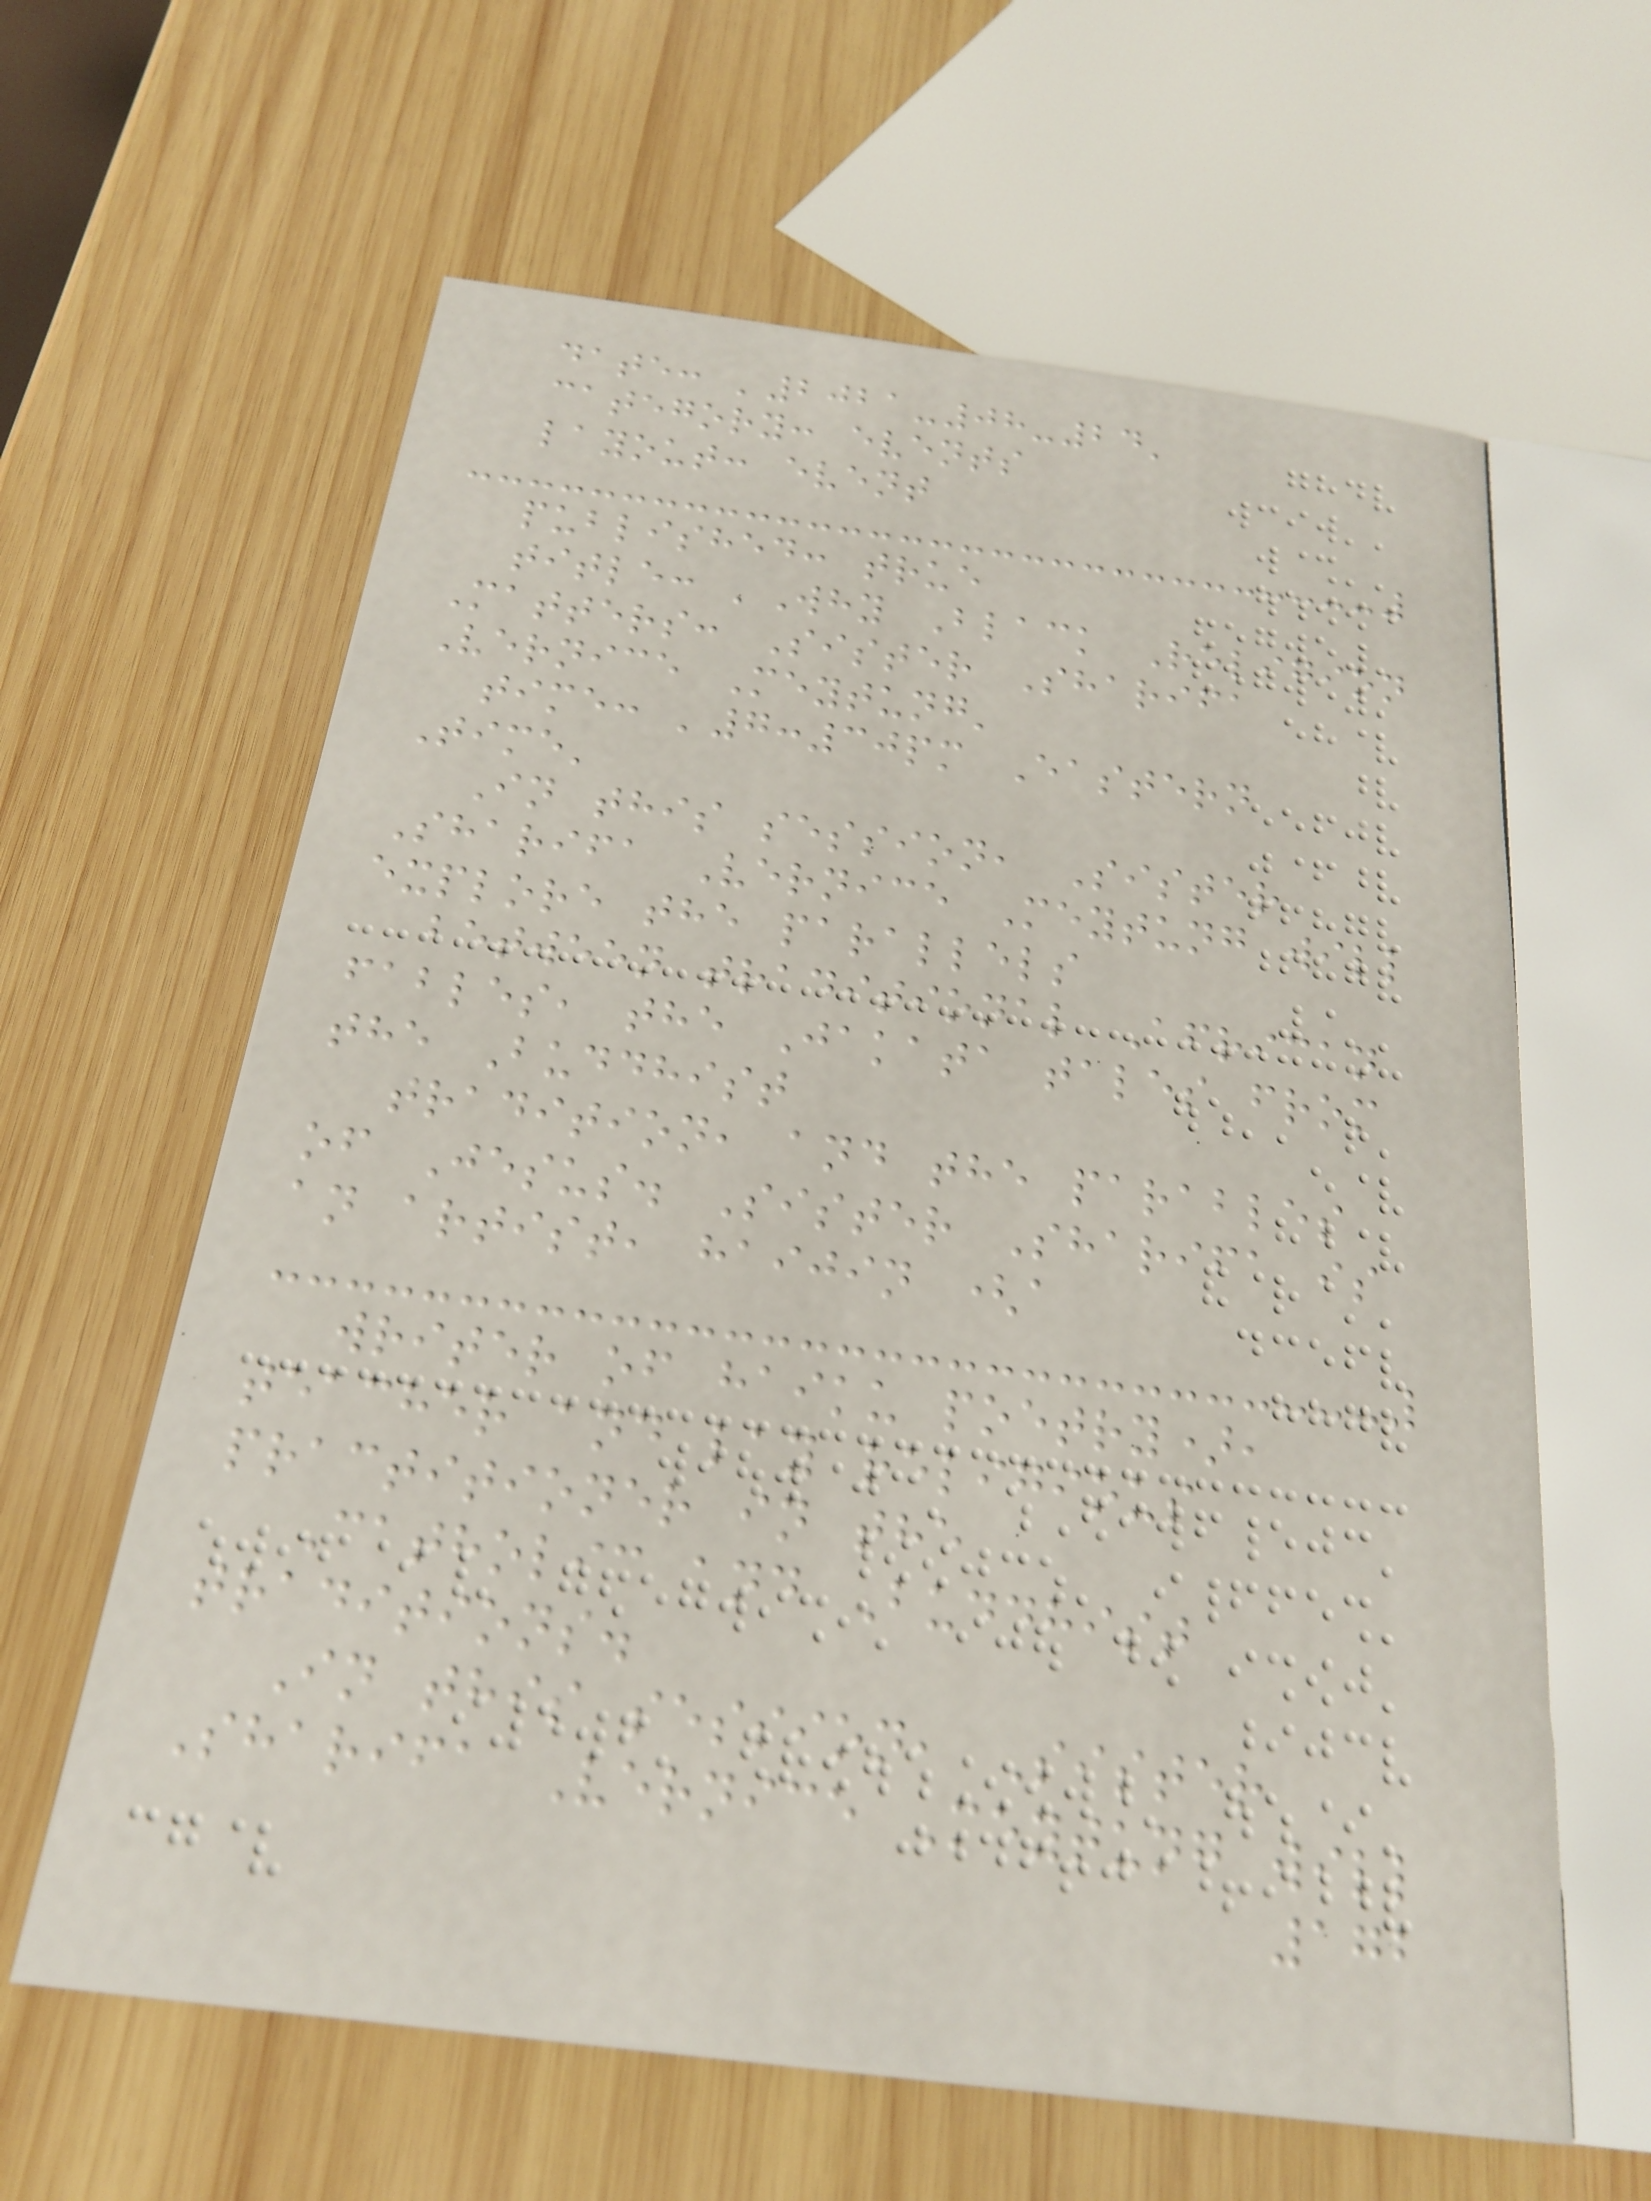date: '2021-08-24'
category: events
layout: event
published: true
title: 'Why Black Religion
Matters: Sister Sharifa
Vernice Meytung'
time: '7:30pm Eastern
Time'
In this session, Sister
Sharifa Vernice Meytung will
explore the parallels
between traditional African
fables, the Jakata tales from
the Buddhist
tradition, and the parables
of Jesus. Sister Sharifa is
an artist, haijin (a
writer of haiku poetry),
teacher and lay religious
practitioner in the
Catholic and Buddhist
traditions.
In this session, Sister
Sharifa Vernice Meytung will
172
